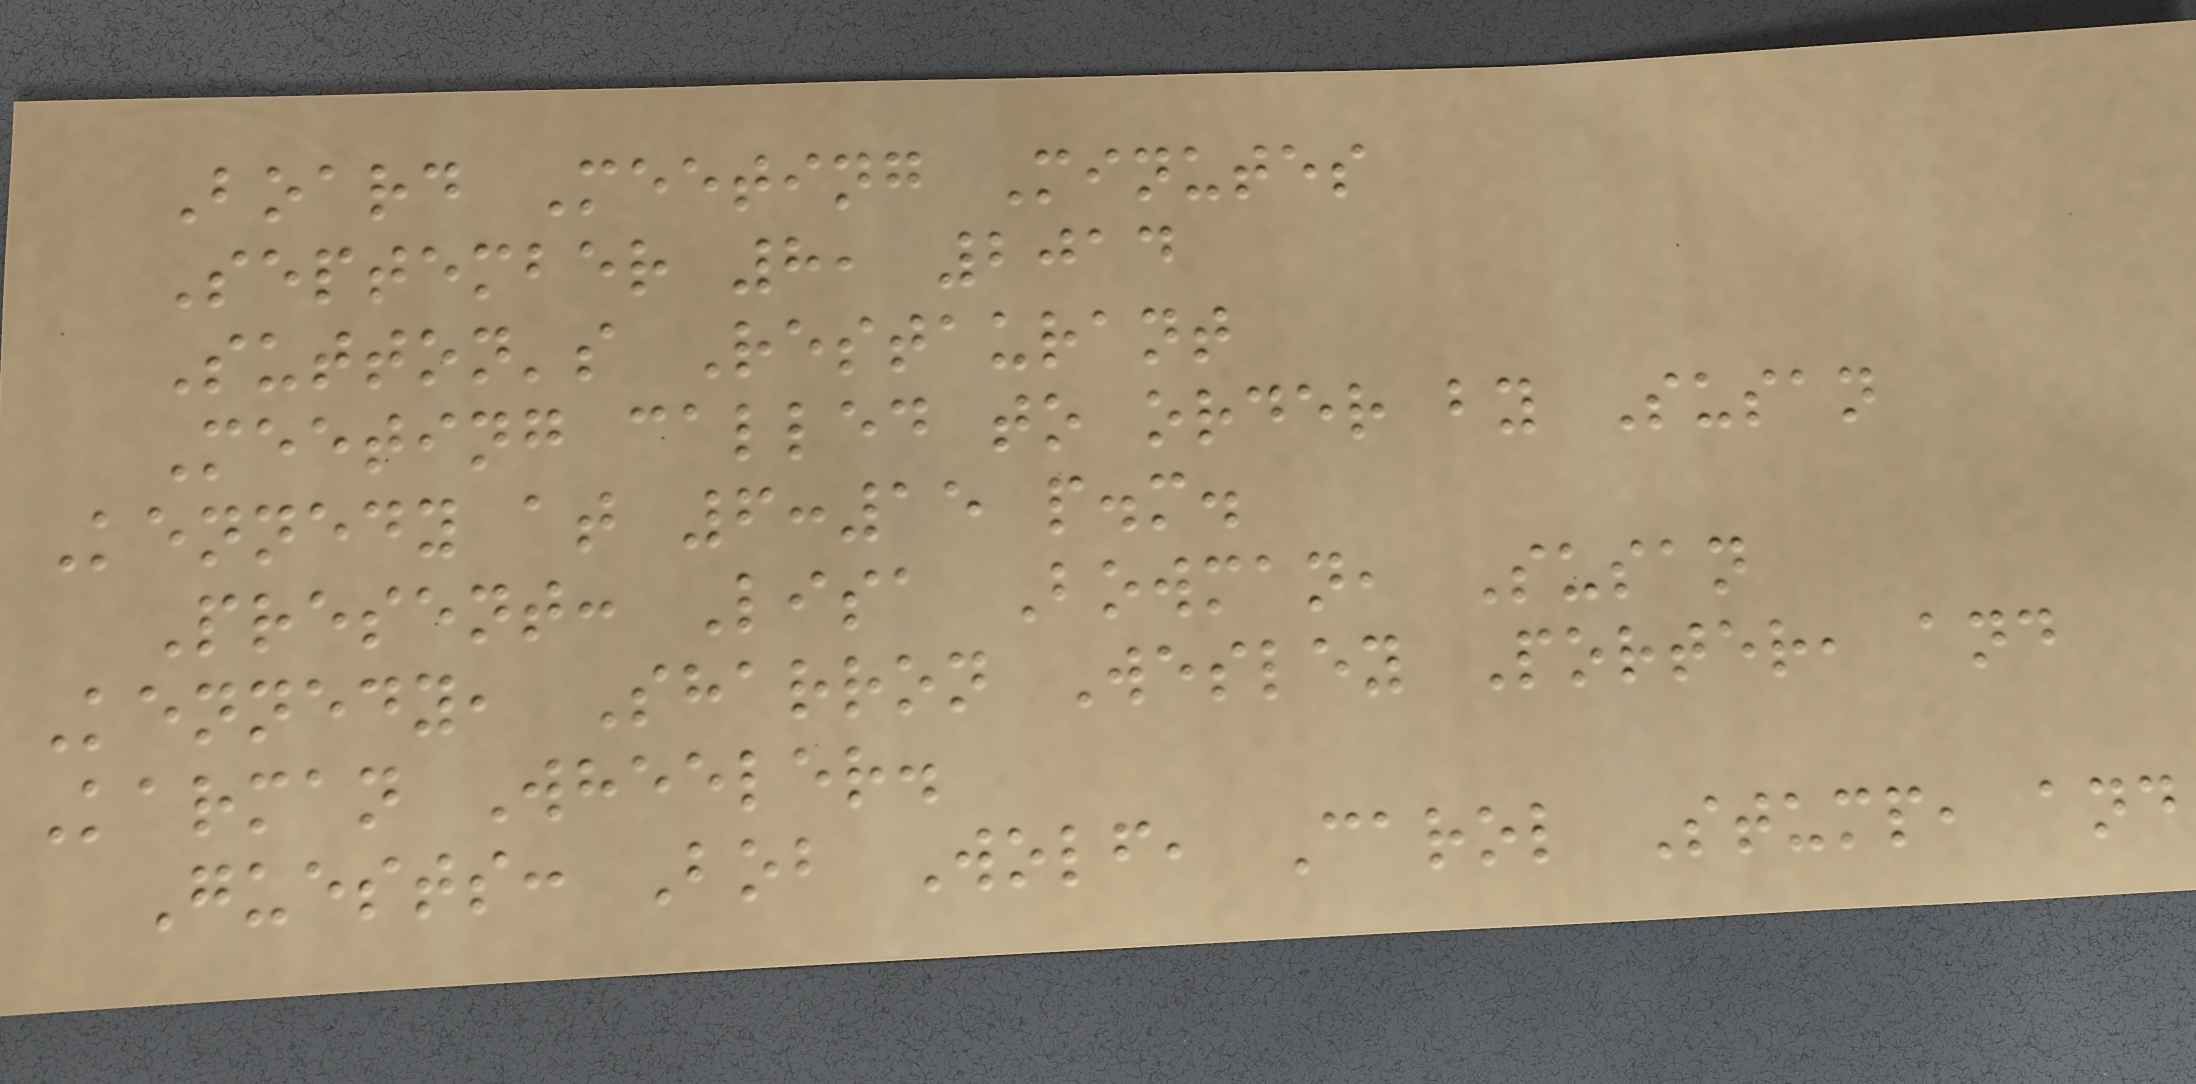Board Meeting Minutes
September 8, 2014
Sutton's Restaurant
Meeting called to order by Susan
Kennedy at 6:15 p.m.
Present: Lisa Bowman, Susan
Kennedy, Sharron Wesley Porter, and
Karman Wheeler.
Guests: Bob Wolf, Carol Stump, and
